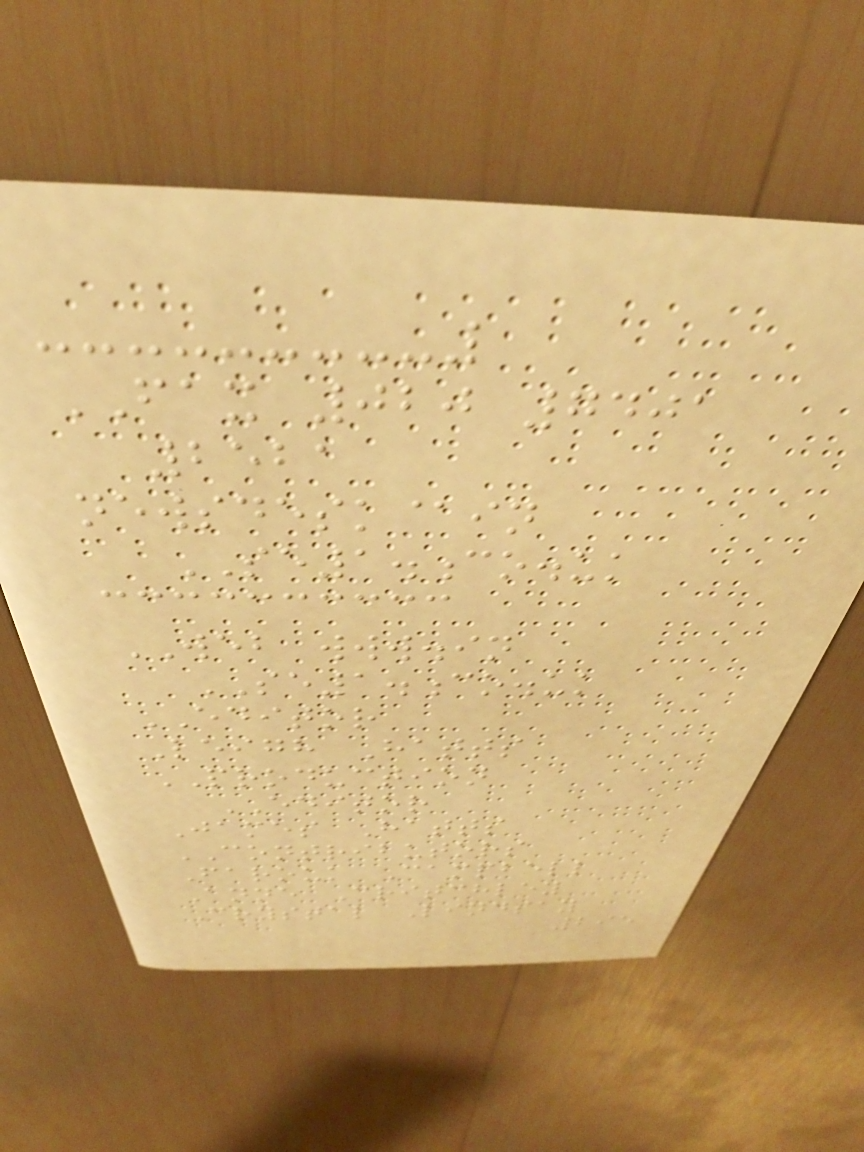FAX 020 7401
2521
newsdesk@in
SE1.co.uk
WEB www.in
SE1.co.uk
EDITOR
Leigh Hatts
PRODUCTION
EDITOR
James Hatts
CONTRIBUTORS
Farouk Campbell
Anne Critchley
Crystal Lindsay
295
